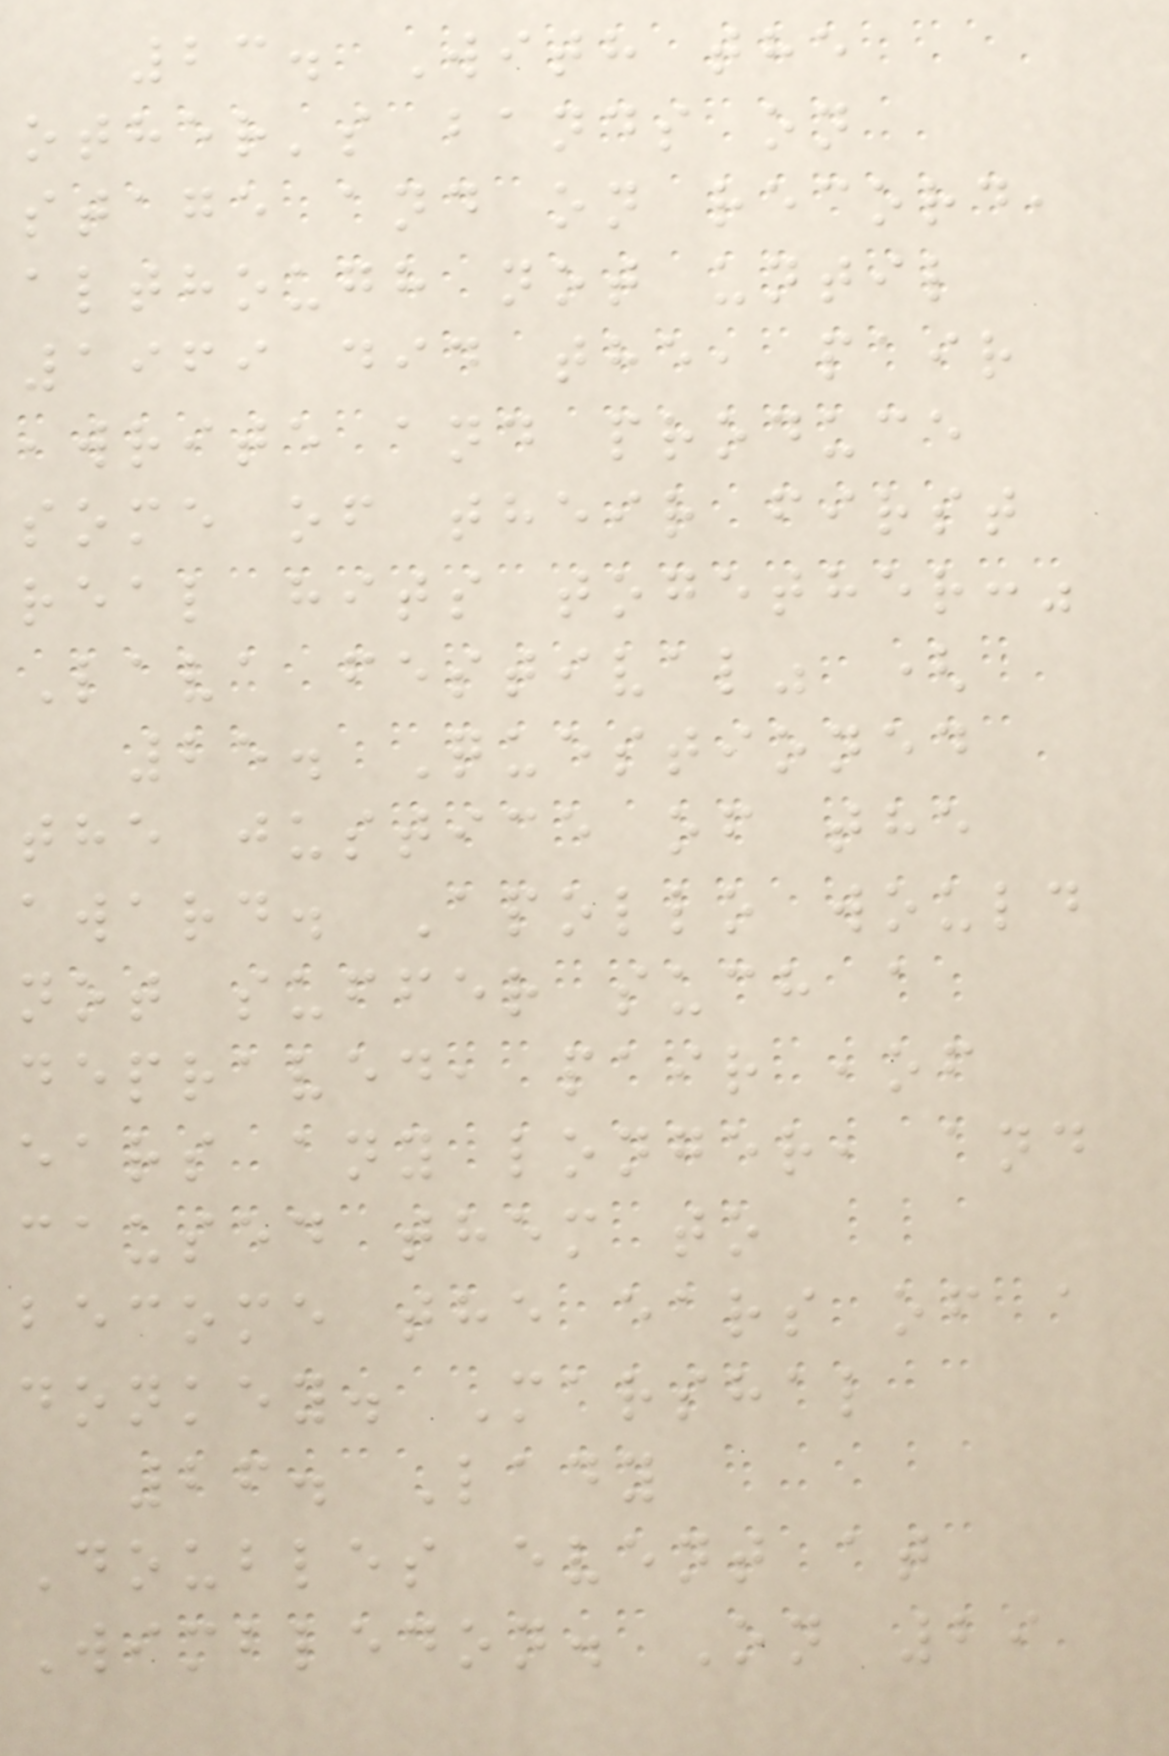23. With the
other's bands on
stage and on record,
although not until
1969 did the, pair
,write and produce
some of their first
real hits together:"
Lava festival" (
25. Questioned
the justice of the
award. Apollo would
not suffer such a
depraved, pair ,of
ears any longer, and
caused them to
become the ears of a
donkey. Marshal
26. Lady
Doubles event at
Wimbledon. On 29
